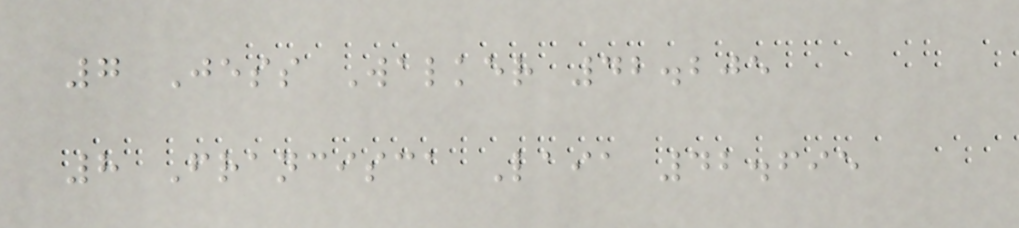7 Jess Walker 42.205
8 Francisca Laia 42.695
